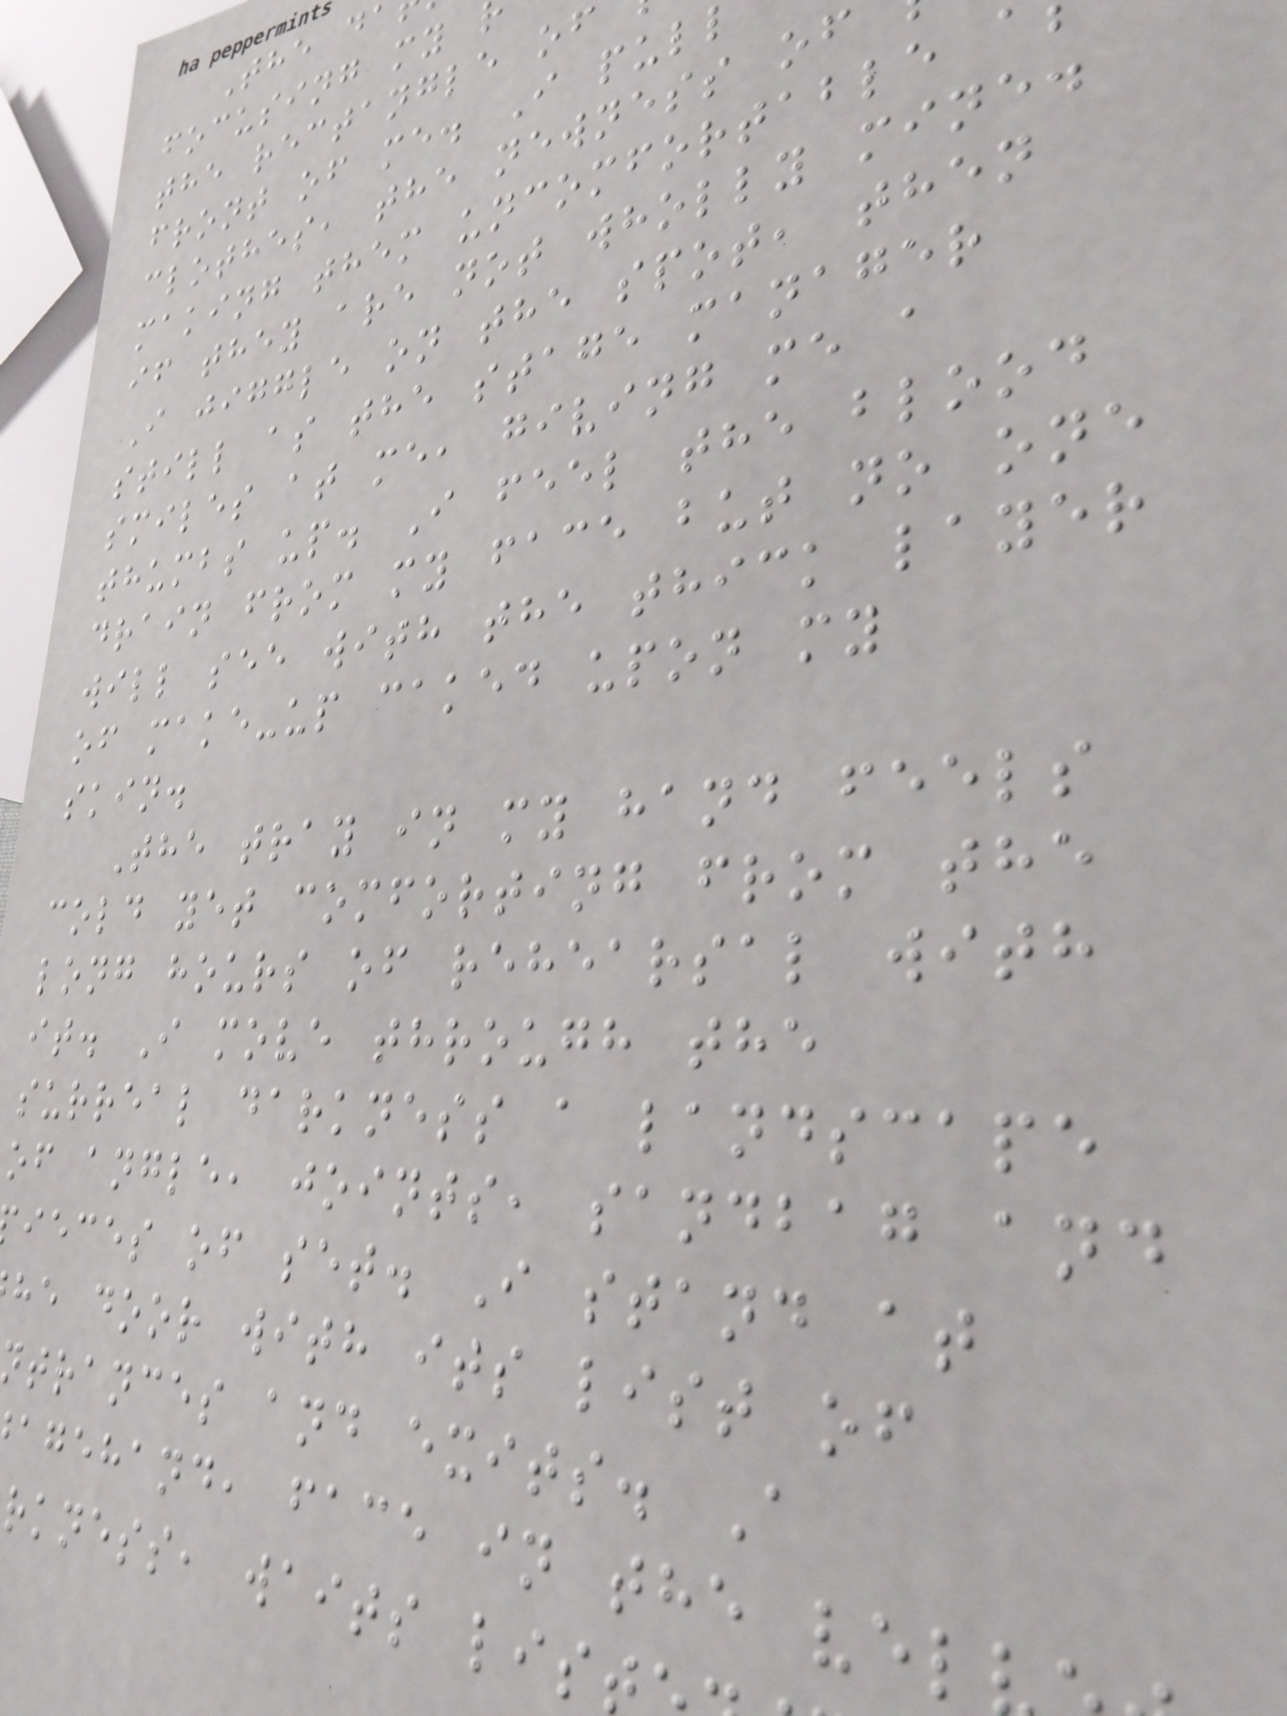focusing my
the rectangle of
front of me. I pul
clothes, the newness of
making them uncomfortable
if they are not wholly mine.
I jiggle on the spot, then
still as the stage manager
smiles at me, giving me a
thumbs up. I feel the blood
drain from my face but no one
will see with the thick layer
of make-up caked upon my
skin.
The tray in my hand feels
cold yet comforting from the
long hours of rehearsal with
it. I move through the
surreal darkness a landscape
of angle, joints, sandbag and
ieces of set. I stand at
he door with its list of
trances and exits. A
agehand, face in the vel
rkness, waits lis
